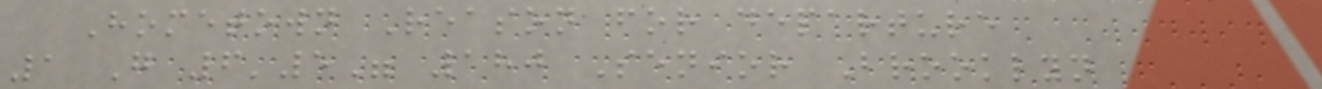Hometown Reason for departure
1 G 6'5" 180 Senior Brooklyn
